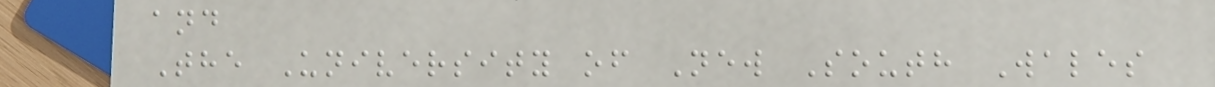and
The University of New South Wales
